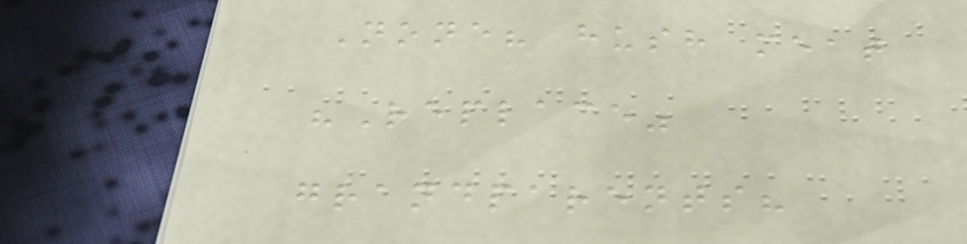None? hush meat
"Replace"
grandparents?
